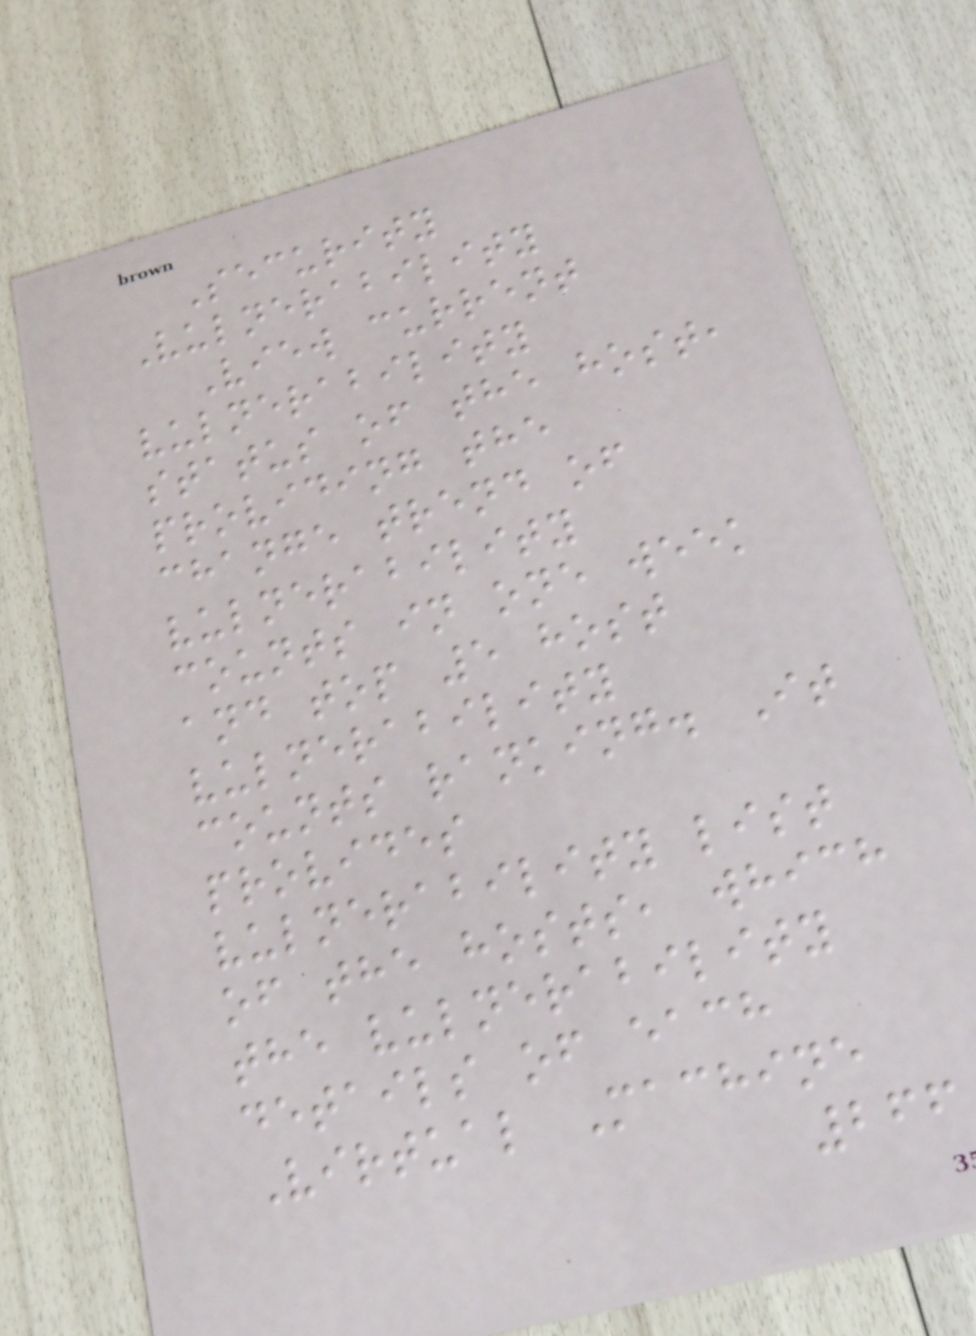Security
Vulnerability
View current
vulnerability
status of the host,
providing the
change trend of
vulnerability
counts in one week
and top 5 host
vulnerability
counts ranking. It
provides
vulnerability list
of the hosts, which
the vulnerability
details of each
Virtual Machine
266
